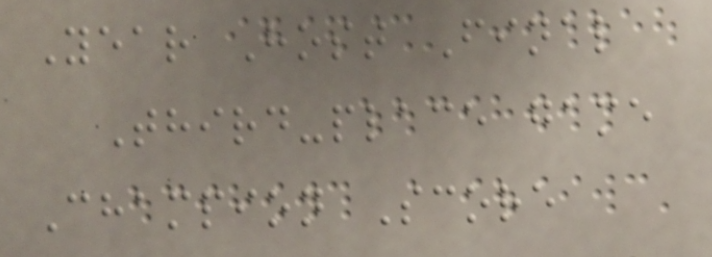Year Host Final
Third-place game
Champion Score
